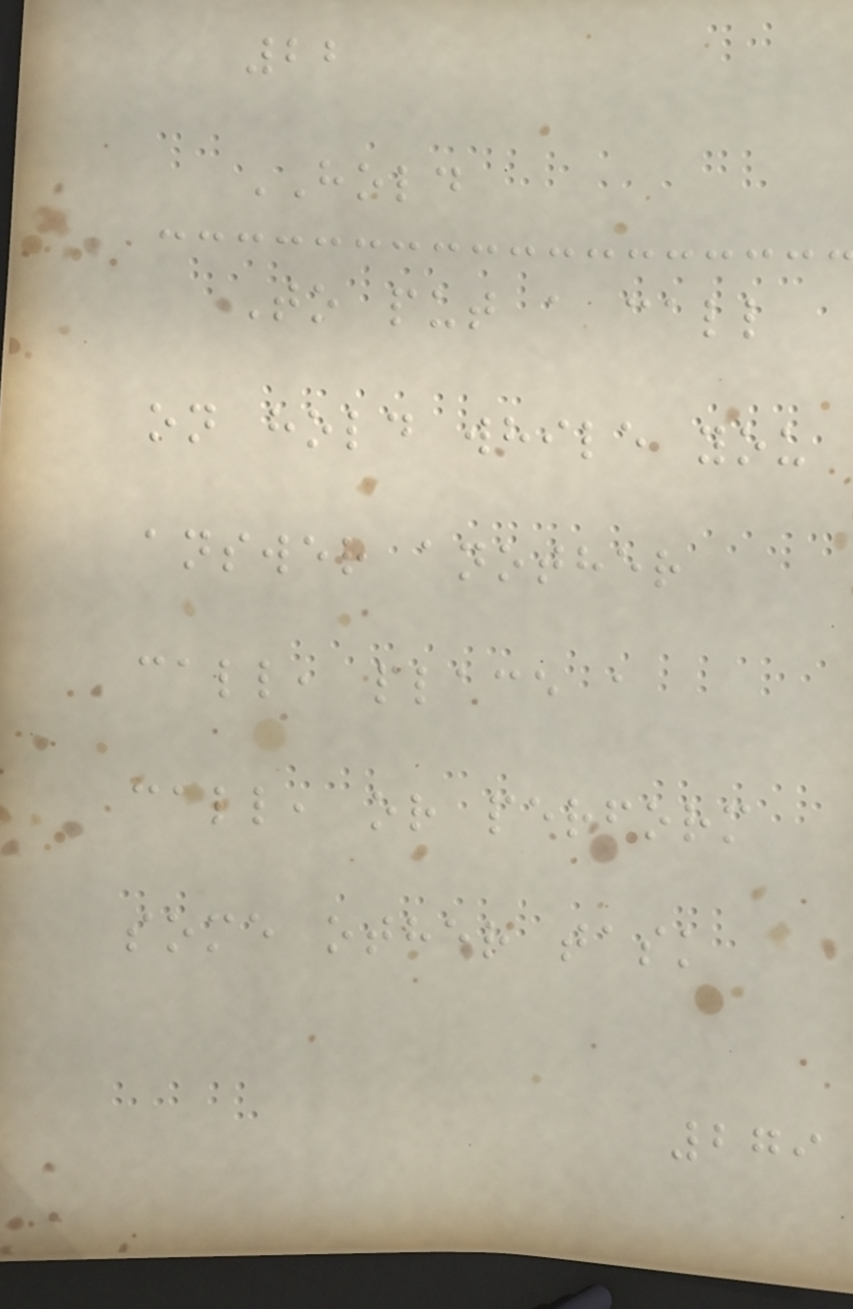22
HOLD
To put a call
on hold while you
answer another
call, place a
call, or perform
some other task
279
